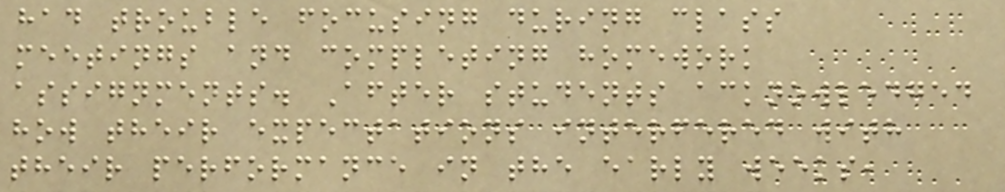had trouble focusing during class
meetings and completing homework
assignments. After students acknowledged
how their expectations interfered with
their performance in the early weeks,
